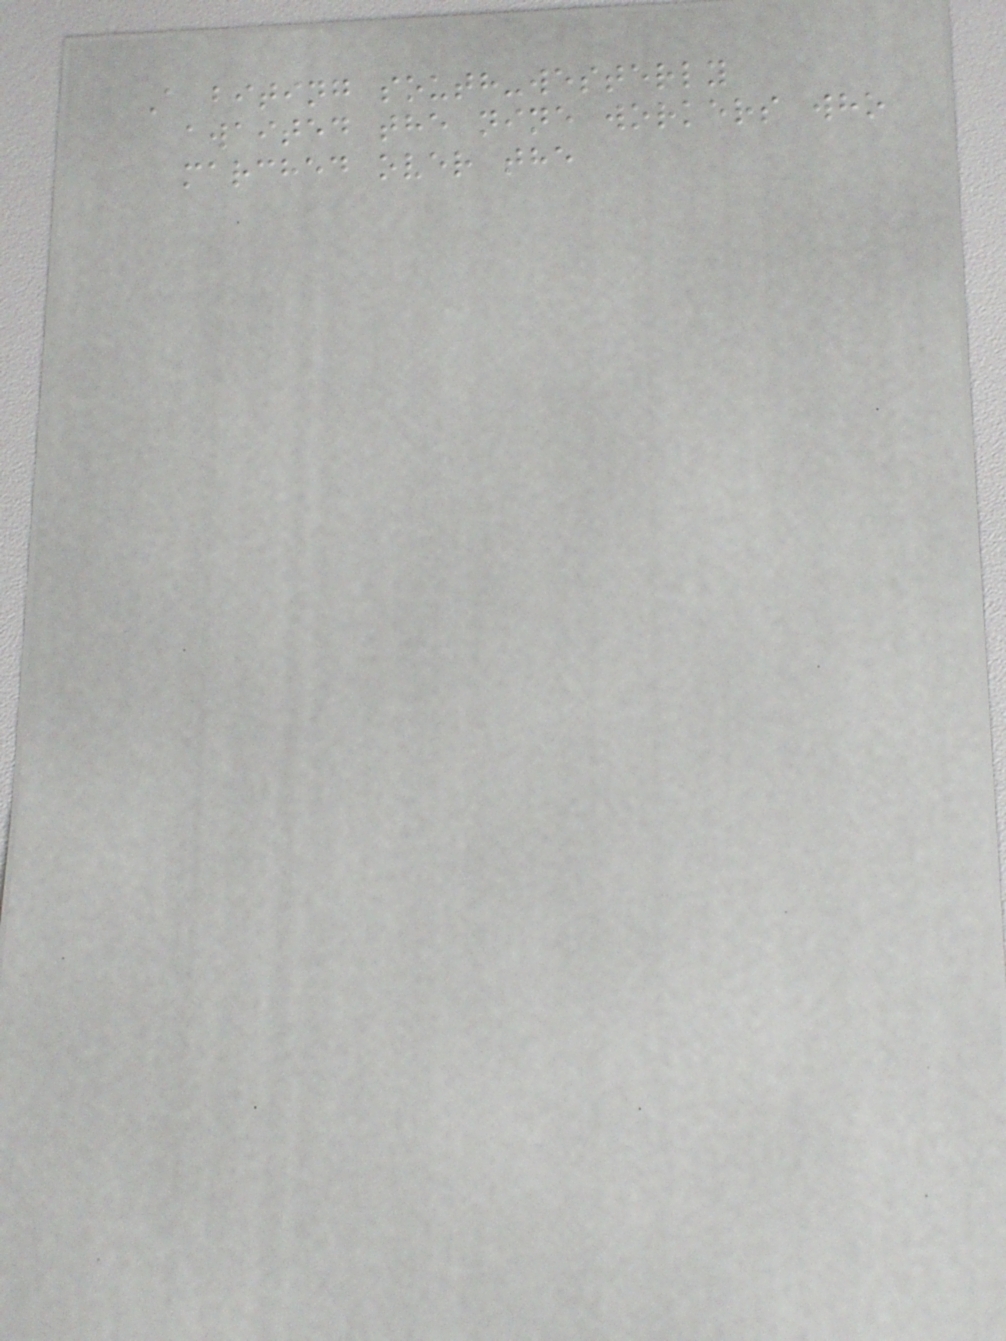A biting south-westerly
awaited the nine workers who
marched over the
